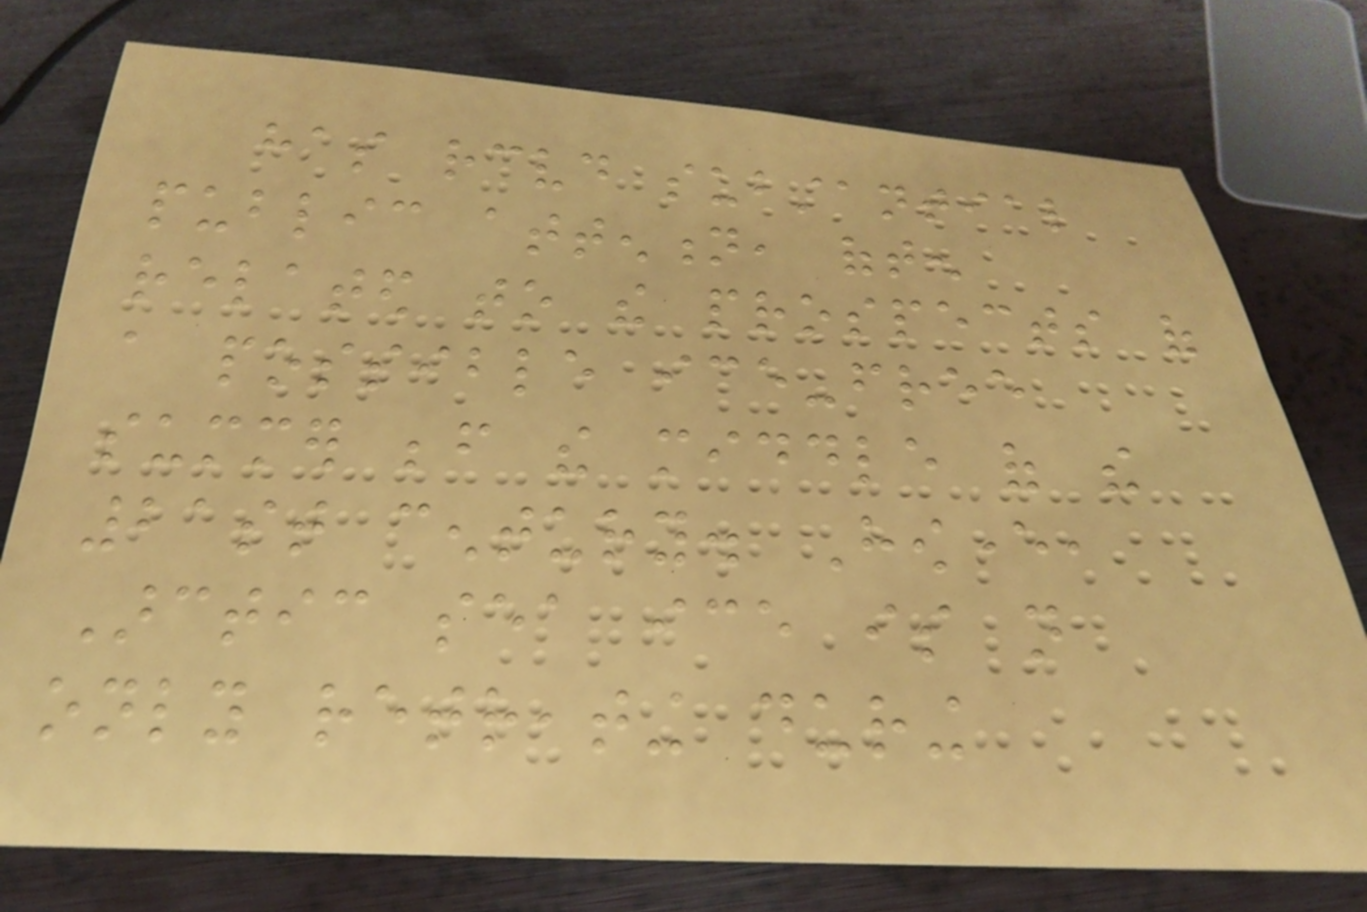has received substantial
public attention, often
related to the prospects of
a possible ice-free
summer before the middle of the
21st century. However,
Arctic sea ice is not
only retreating during
